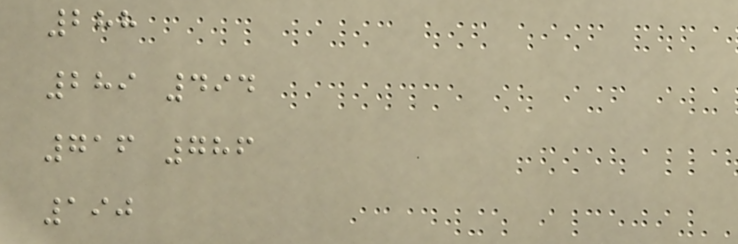288
289 494
716 786
190
